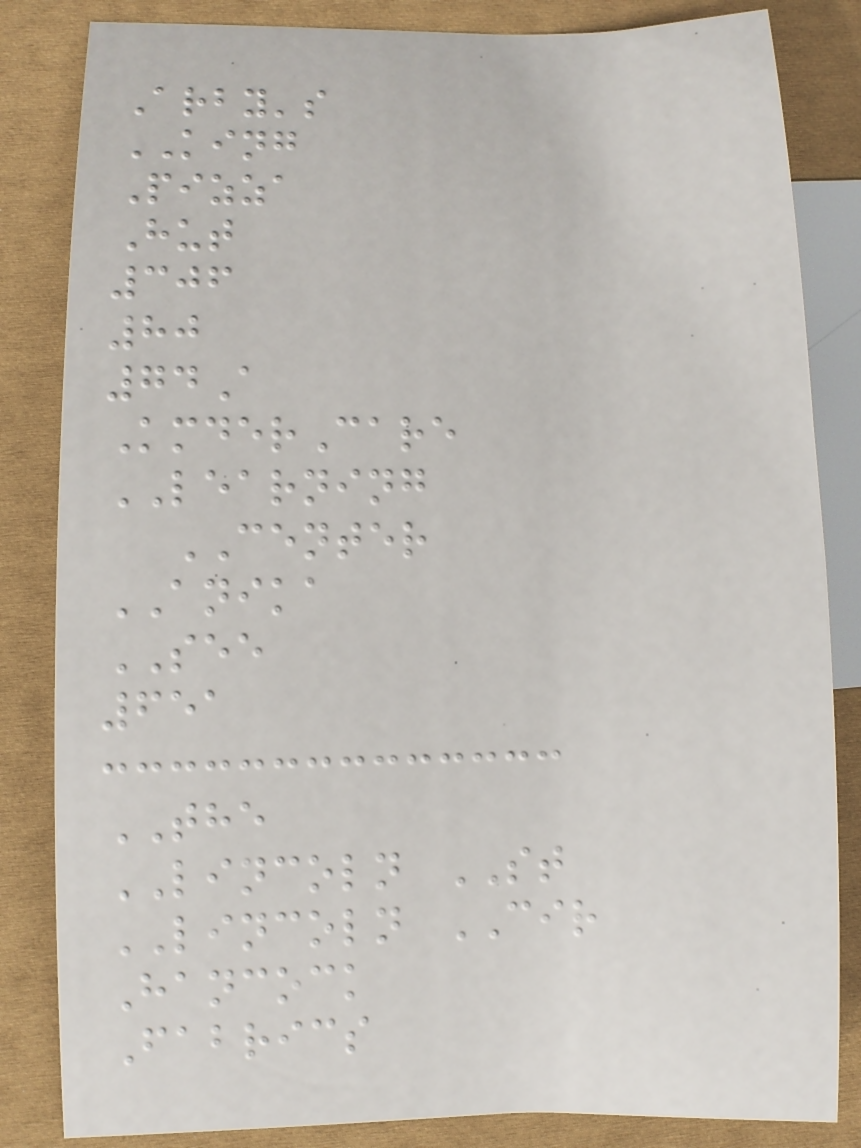Arby's
KING
Pizza
Hut
306
80
74A
KmderCare
LEARNING
CENTER
ANIKA
SEE
651
THE
LINCOLN ST
LINCOLN CIR
Hancock
Fabrics
